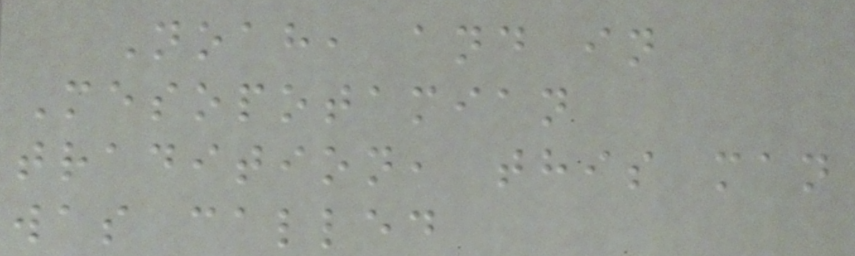Noah, and in
Mesopotamian
tradition, this man
was called
